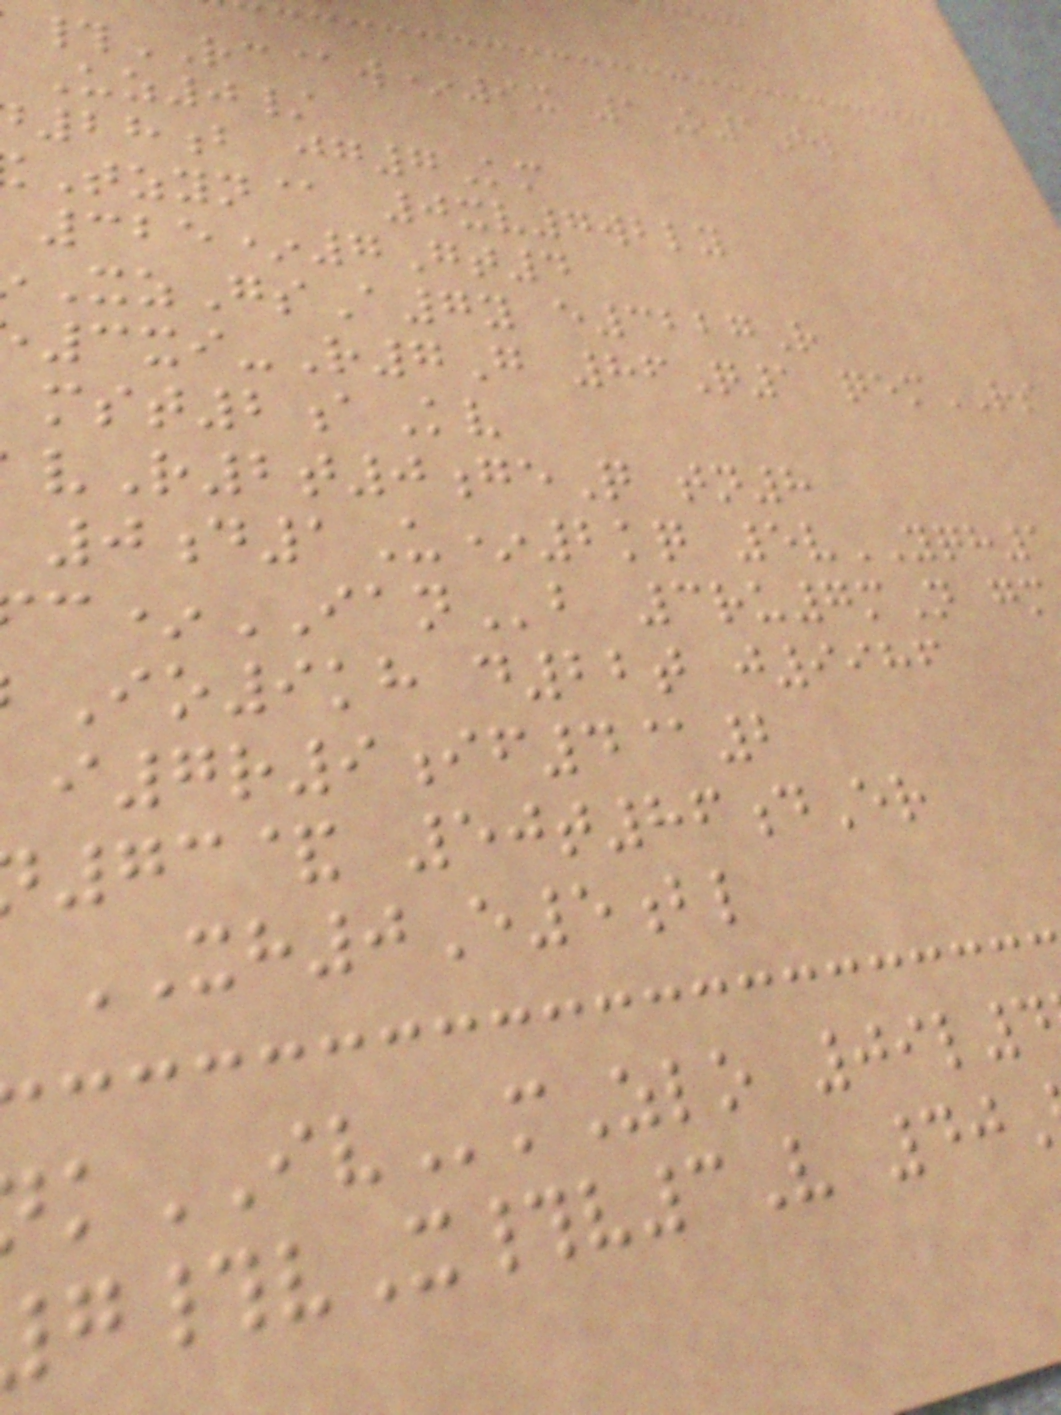#RC@w*9x 1O1hl
Uz0/
28b jg7Km
Tzyn@ 0xv7wbly
325*7Gt4
XzGsA7y e3227R
3xi-R7G 86Q1 qemRS
mst2aKv
vR2t0geQ tn8
0d1U*2kq 5vYQH1
c*IANb 3ru7mN gm
Io9kh d22t j9986
i7r9if4@2
73& 50t86dEr
XH0E5bl
kIVmZlo 09l4
#vX#v3V 40
